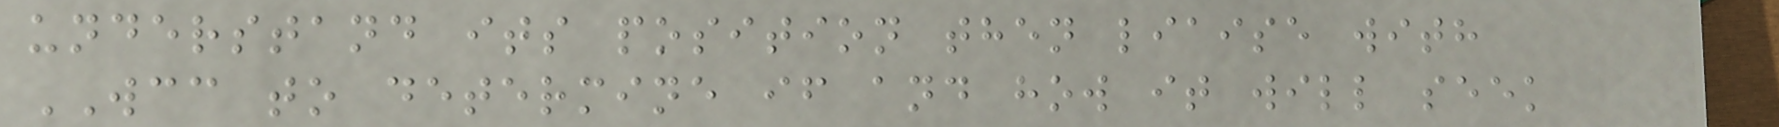understand its position then liaise with
WCC to determine if and how it will seek
